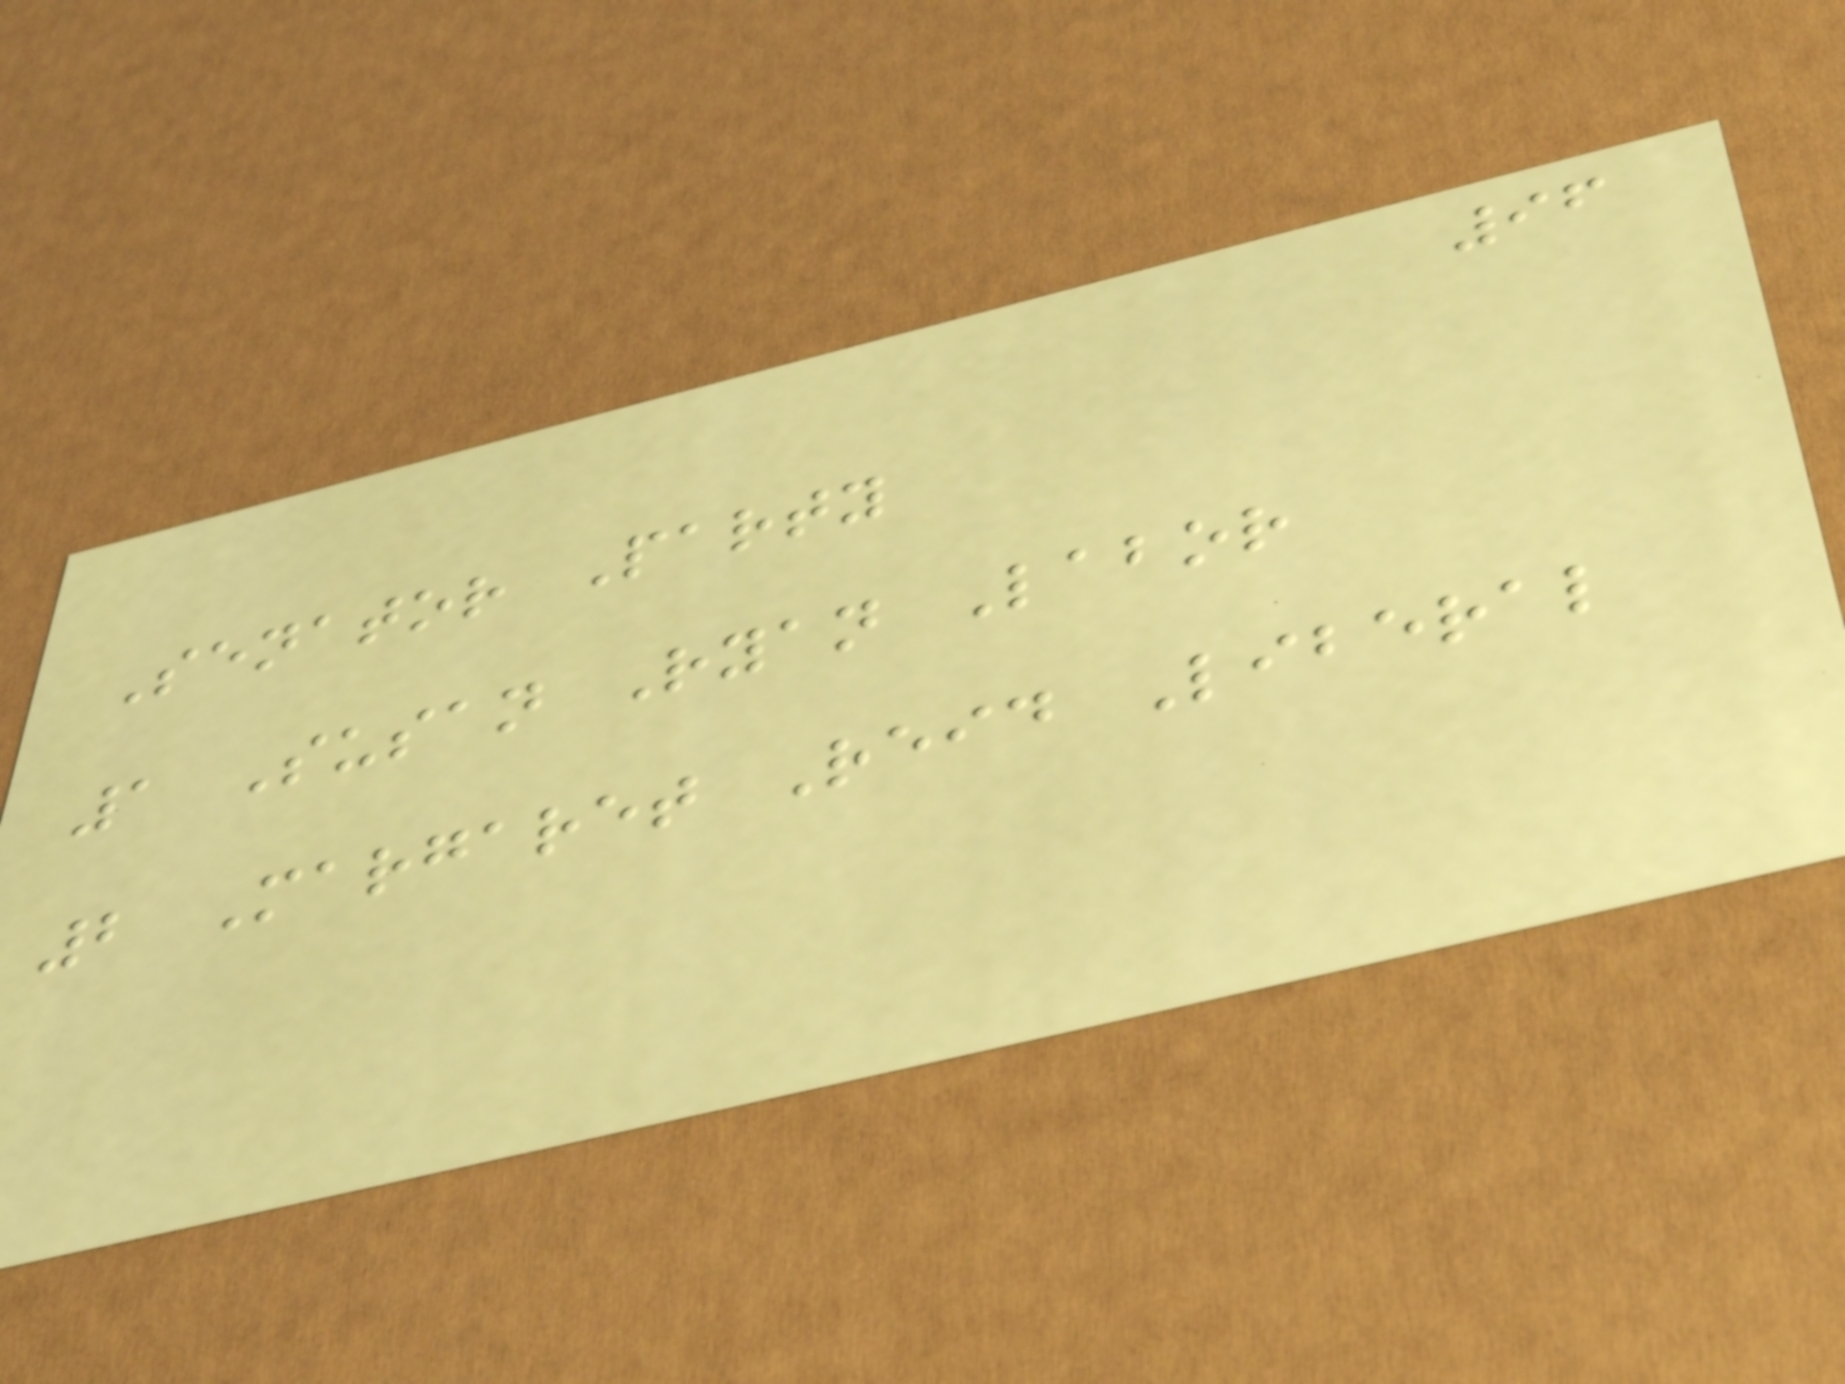96
Senator Party
1 Susan Ryan Labor
2 Margaret Reid Liberal
